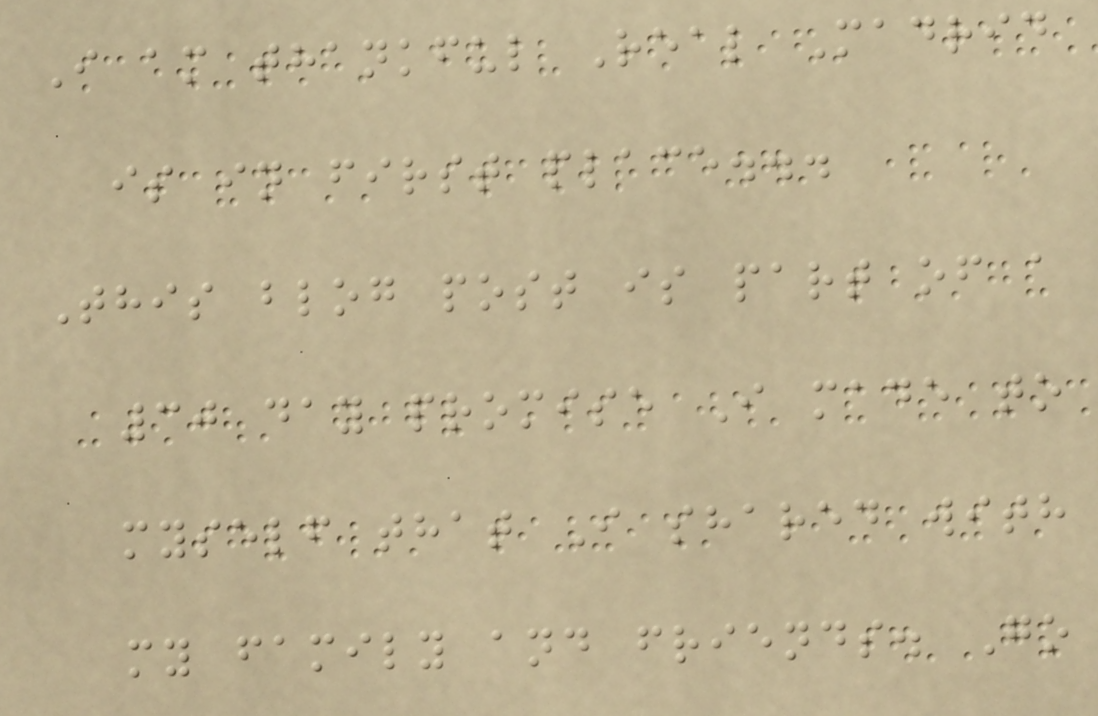I am thankful Real Madrid
is in first place...
This blog post is part of a
30 day promise I made to
myself that I shared with
my family and friends. Go
